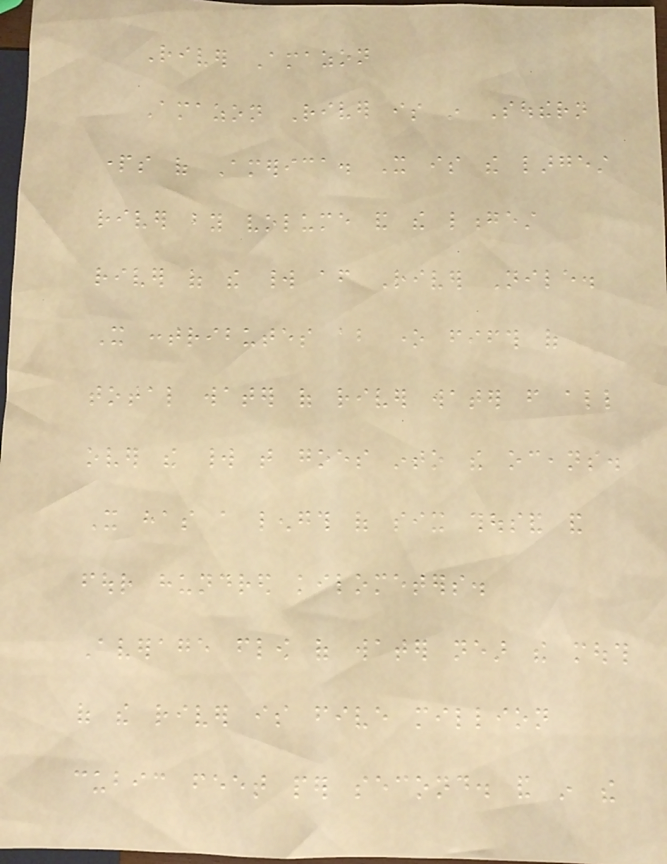River Amazon
Amazon River is in Southern
parts of America. It is the largest
river by volume and the longest
river of the world after River Nile.
It contributes about one fifth of
total water of river water from all
over the world that goes into the oceans.
It has a length of six thousand and
four hundred kilometers.
Average flow of water near the mouth
of the river is five million
cubic feet per second. and in the
